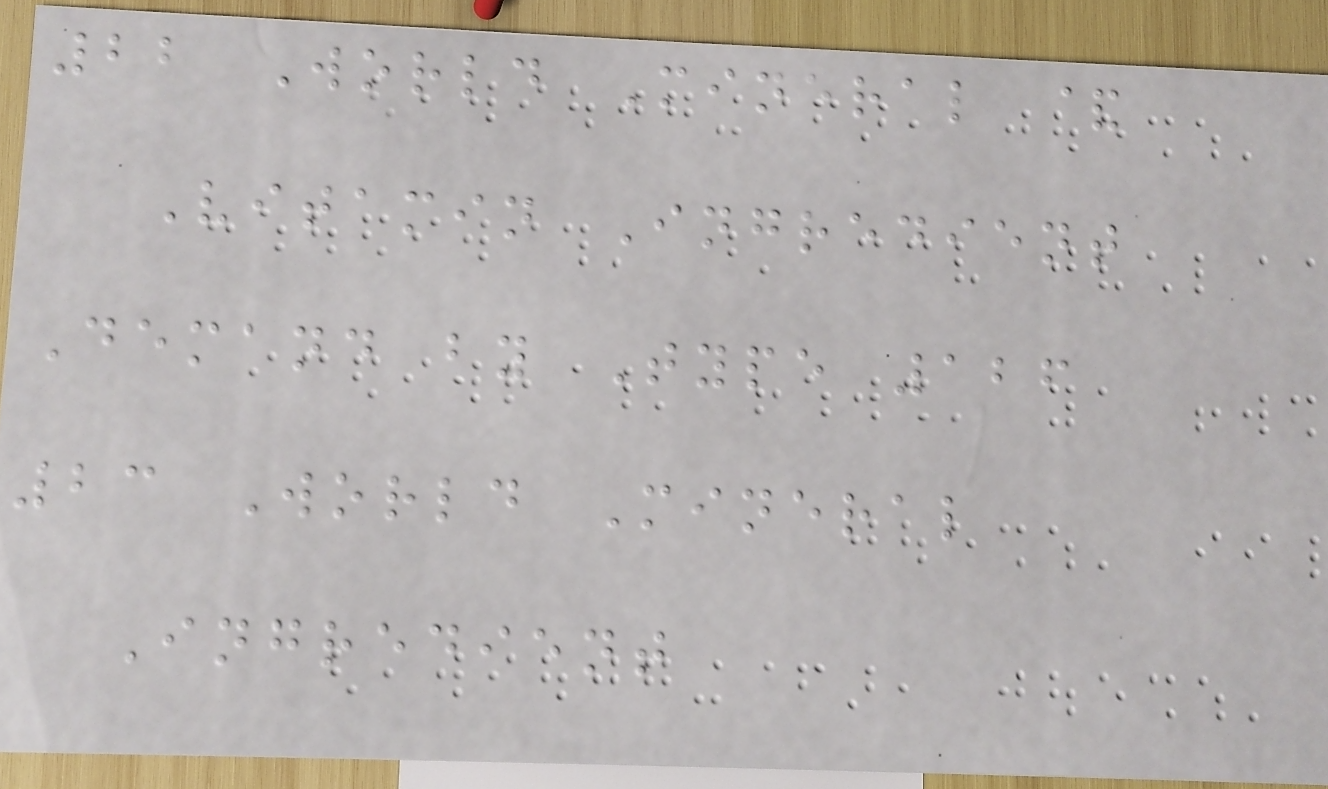22 World Mineral &
Vitamin Ingredient
Demand by Type 126
23 World Mineral
Ingredient
